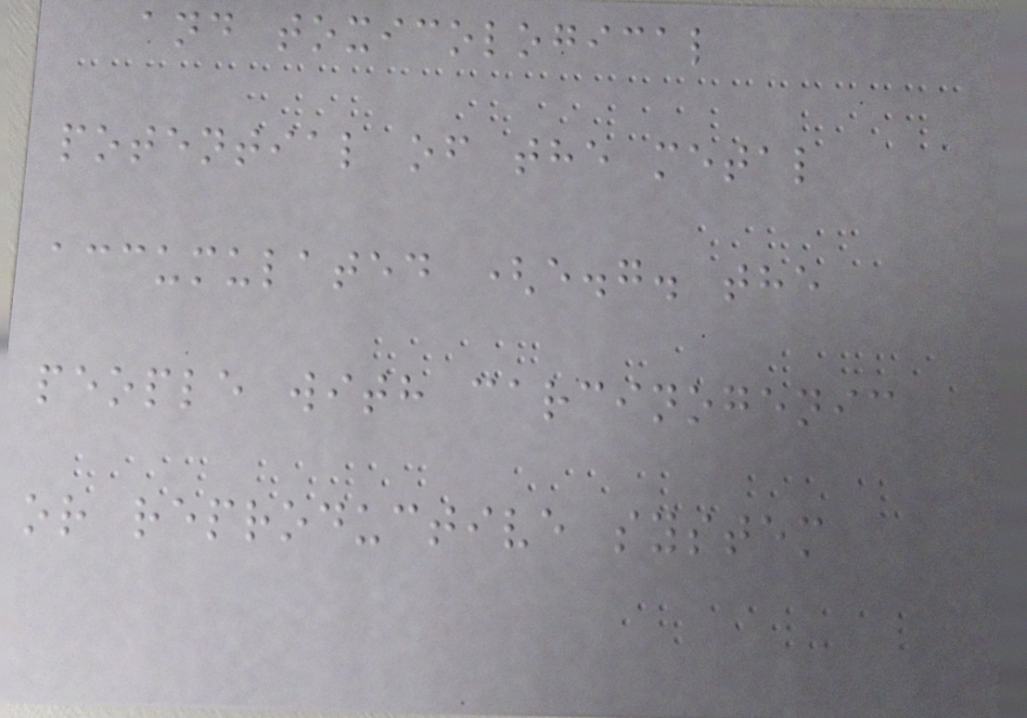and toxicological
potential of the metal
accumulated (e.g. the
people with carcinogenic
or reproductive system
